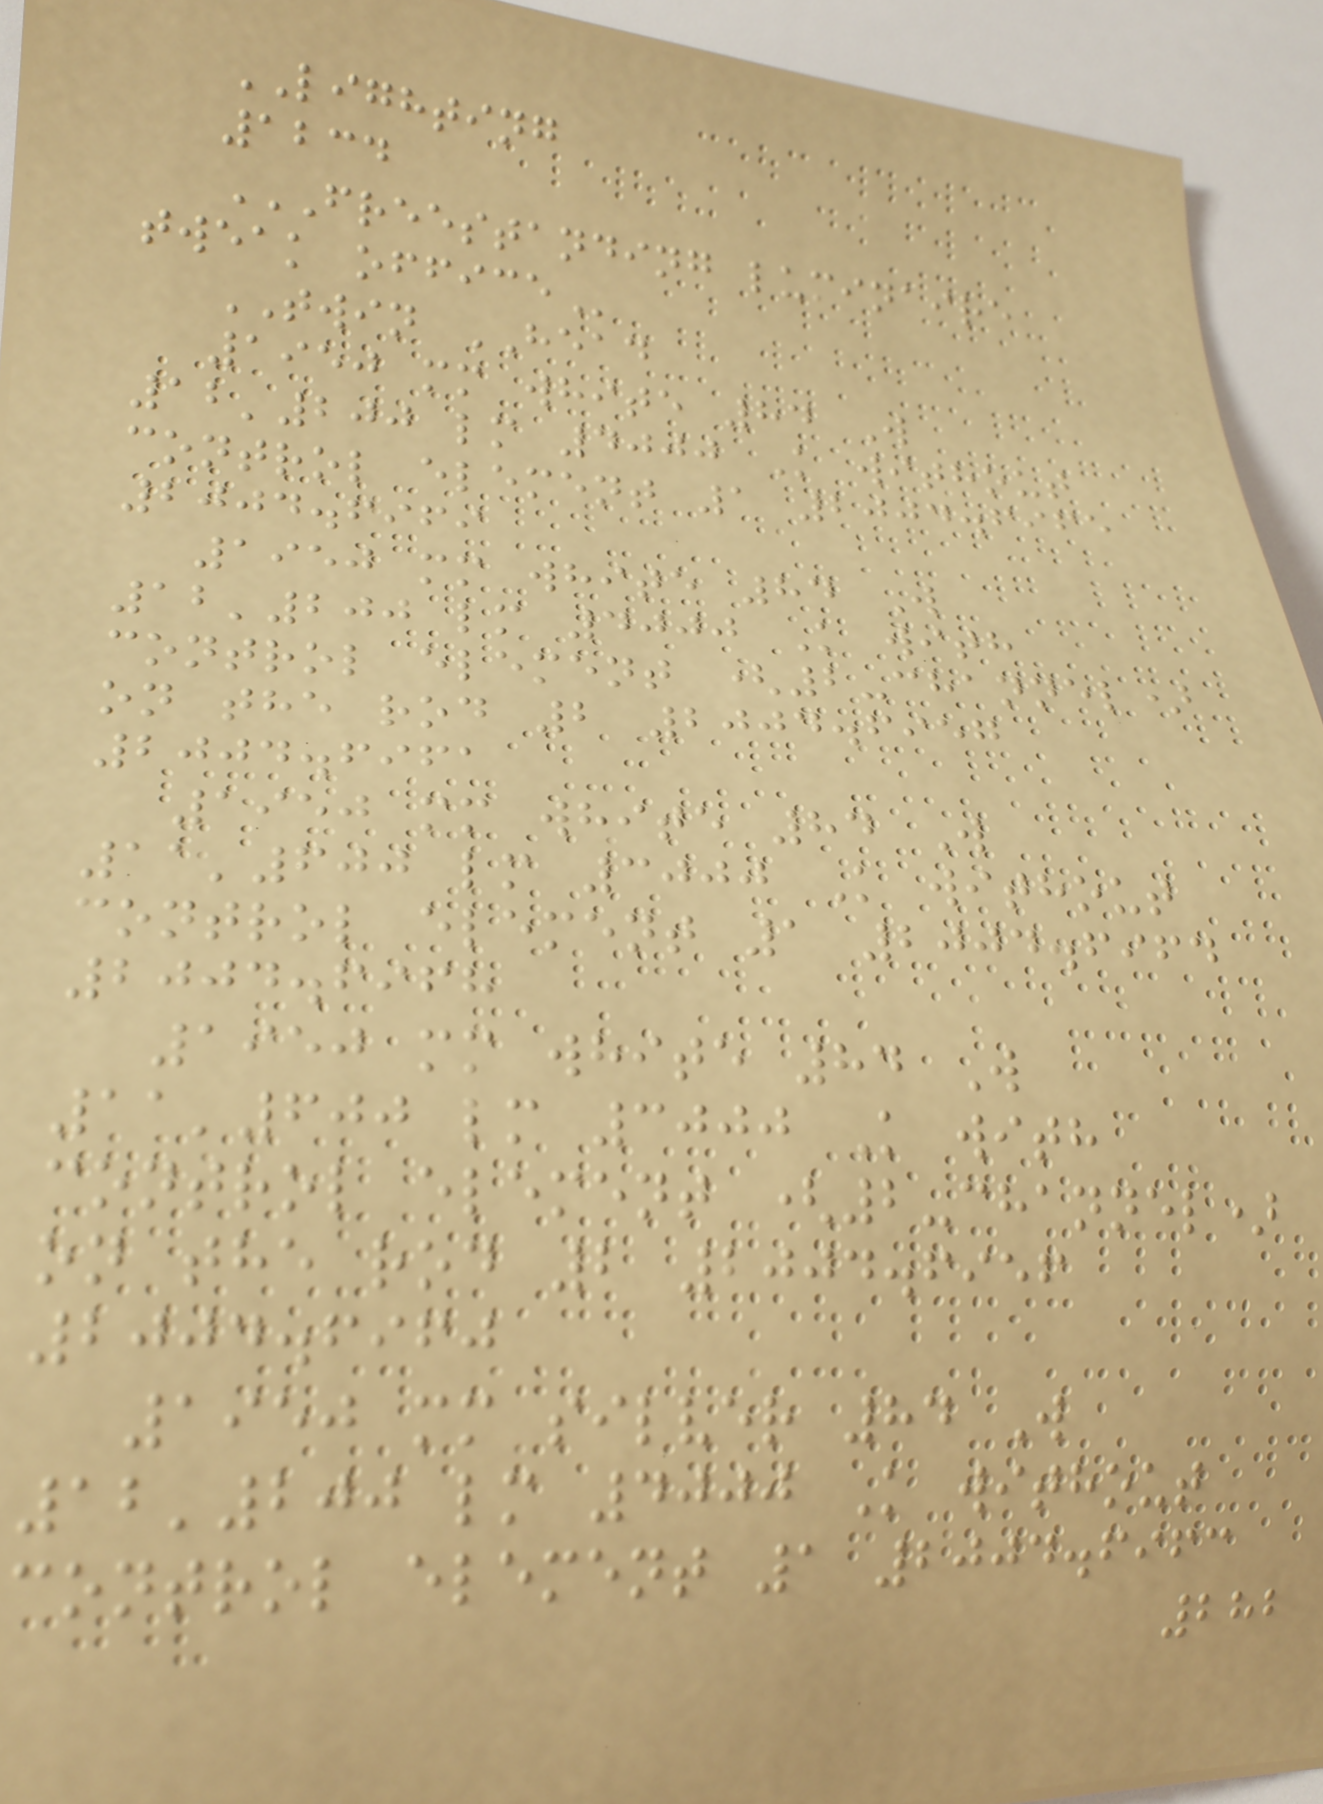LIGHTING
1234
FREESTANDING LUMINAIRE
TWEAK OFFICE
TWIN HEAD
1950 mm white 84 W
12'200 lm 4000 K without
control element 1 2004.6965
2004.6969
1950 mm white 84 W
12'200 lm 4000 K with
control element (2-channel)
on the rod 2 2004.6957
2004.6961
1950 mm white 84 W
11'600 lm 3000 K without
control element 1 2004.6964
2004.6968
1950 mm white 84 W
11'600 lm 3000 K with
control element (2-channel)
on the rod 2 2004.6956
2004.6960
1950 mm silver 84 W
12'200 lm 4000 K without
control element 1 2004.6963
282
